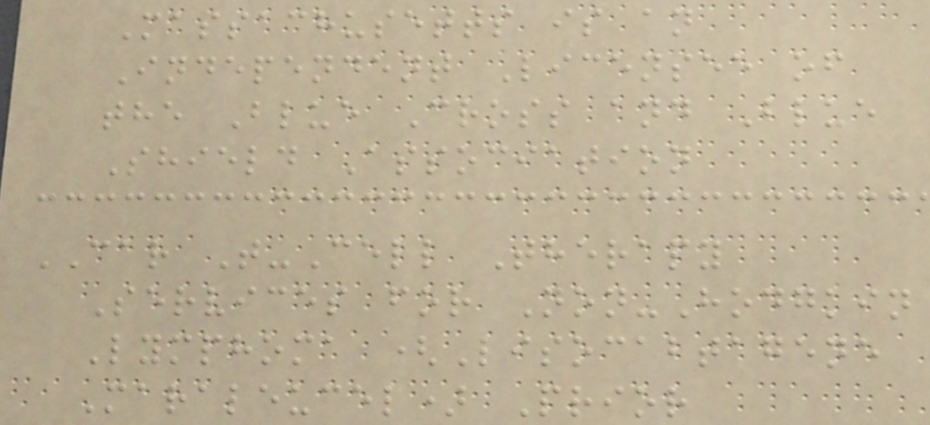Massachusetts is an
Independent Licensee of
the Blue Cross and Blue
Shield Association
CAR T-Cell Therapy
Services for Non-Hodgkin
Lymphoma (Lisocabtagene
Maraleucel) Prior
